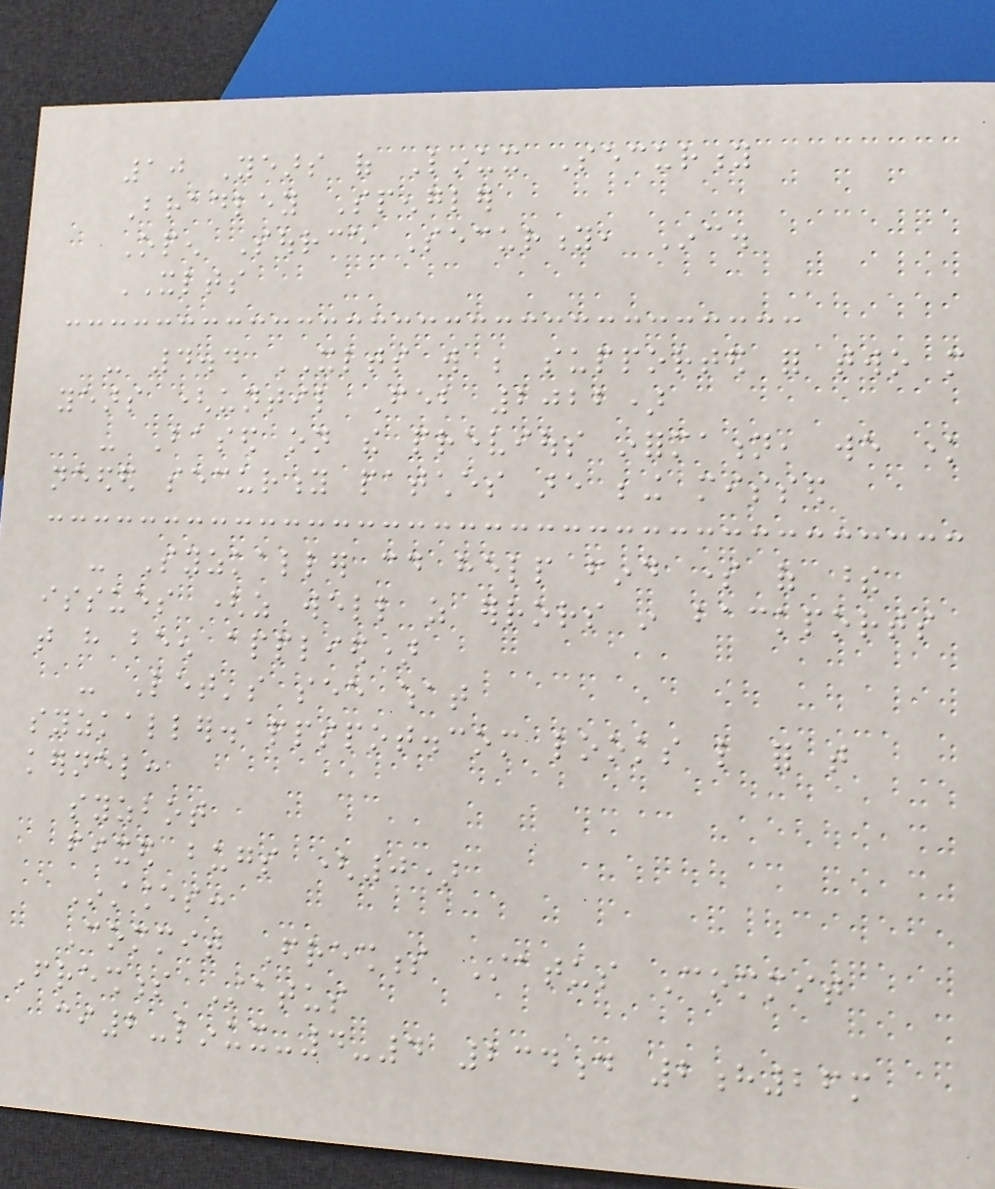10 Years of Linux Security
Bradley Spengler
Open Source Security, Inc.
XLTS
- 4.4 XLTS will be supported for two more
years (until Feb 2022)
- Based on the previous information, we know
needed security patches are being missed
- Syzkaller could help find some of these
issues (as well as errors in backports
that have been applied)
- Let's see what
syzkaller.appspot.com looks like for that
kernel:
syzbot
fixed bugs (0)
Instances:
Commit Freshness Status Commit
Freshness Status
ci2-linux-4-4 234d 2h26m
